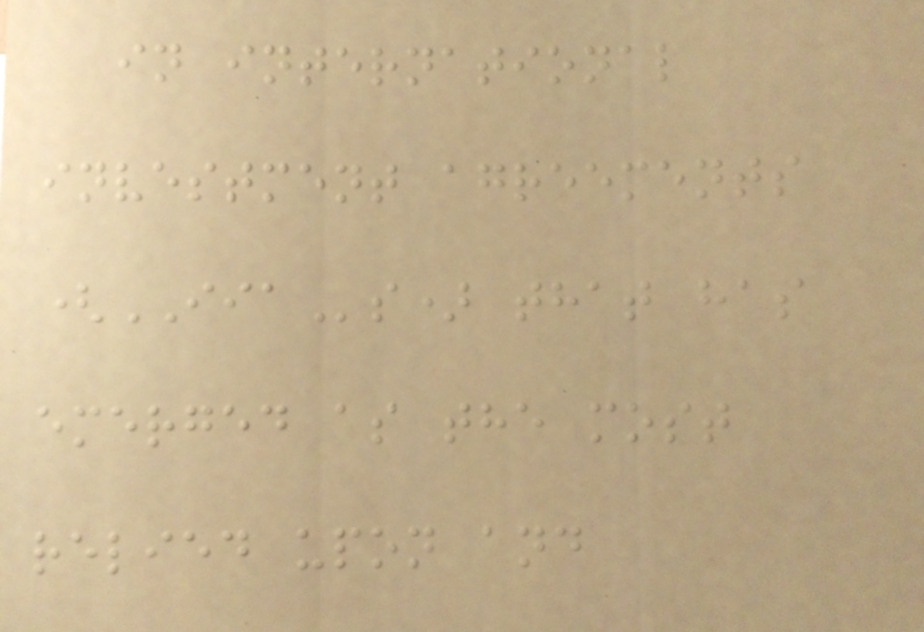in international
investment agreements
(IIAs) that has
emerged as the most
relied upon and
